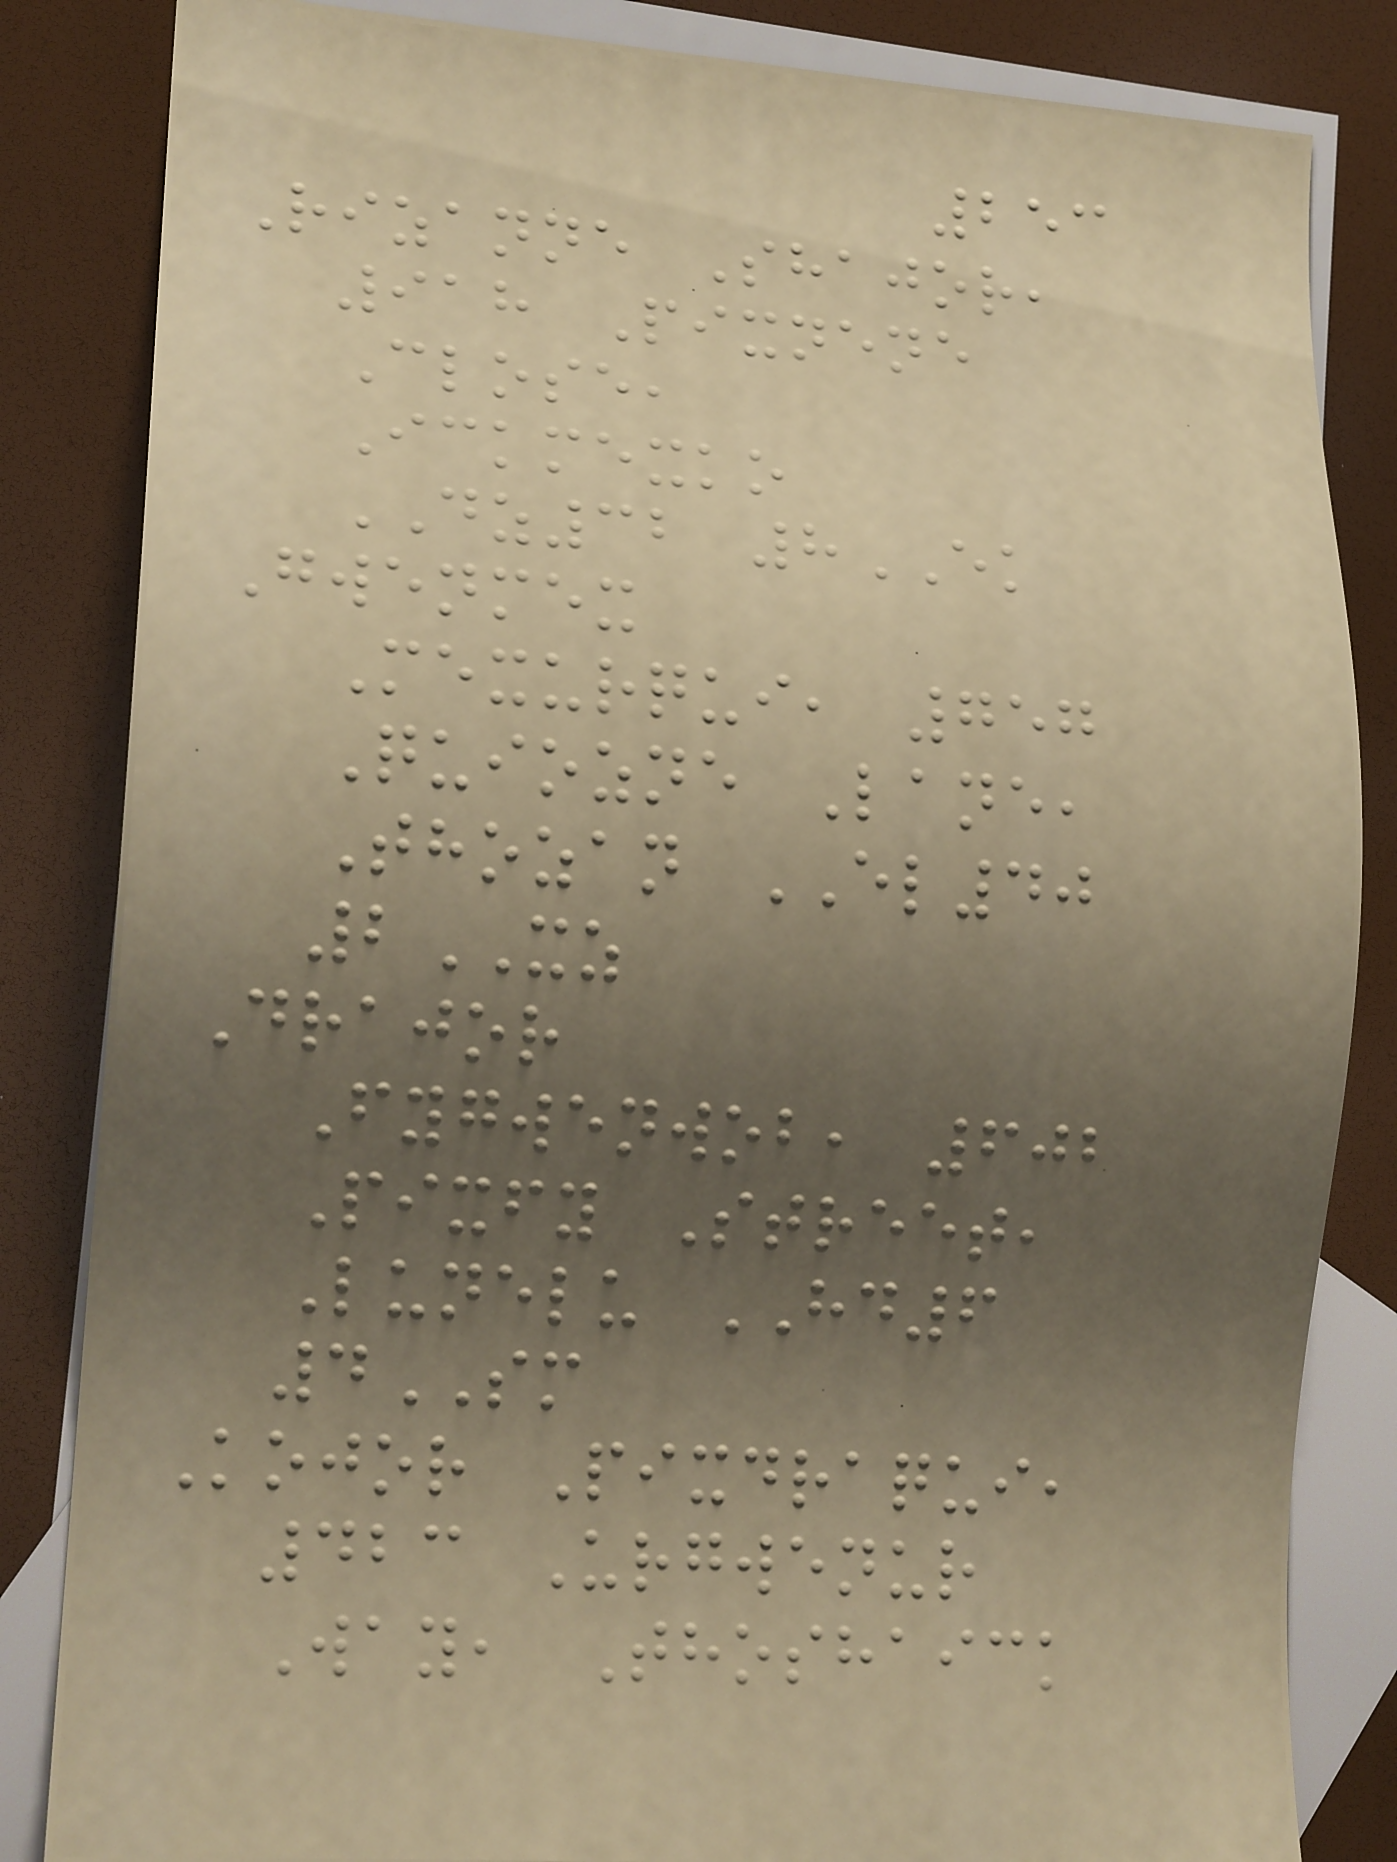253
Rizanne Shajor,
918 Pixnene
Close,
Ickmexko
DZ32 8EK
Gwenmex
Mexurqui, 757
Quiozne Lane,
Thozan EL40
2XZ
Drajor
Fygwenwob, 602
Pixfy Street,
Lunelu HD6
4SM
Kojor Pixdraqui,
423 Urgwenur
Way, Thoshaick
